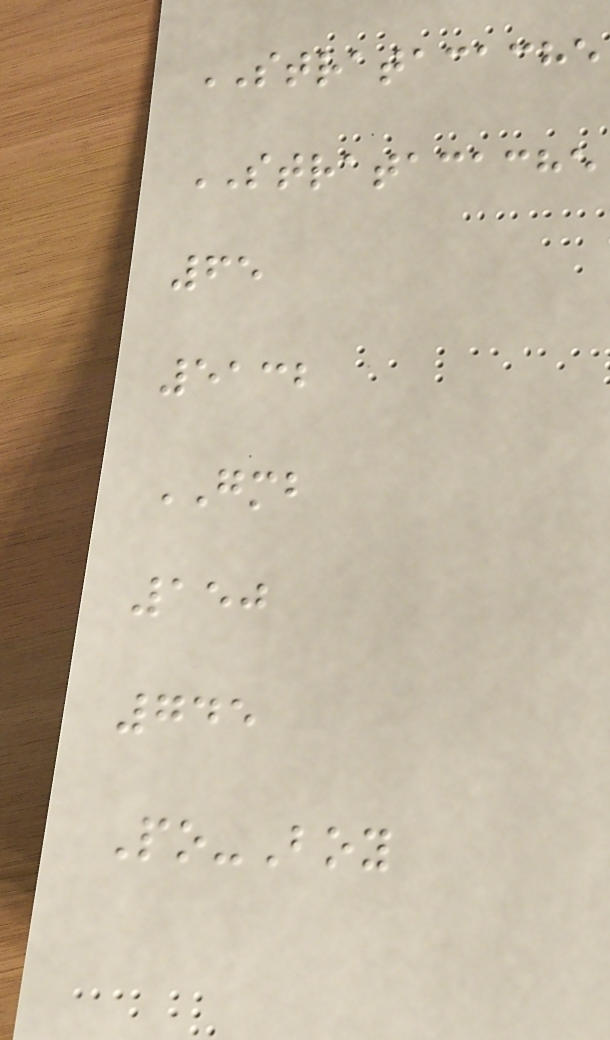STRATACACHE
STRATACACHE
65
5132
GMB
150
745
Po-Boy
